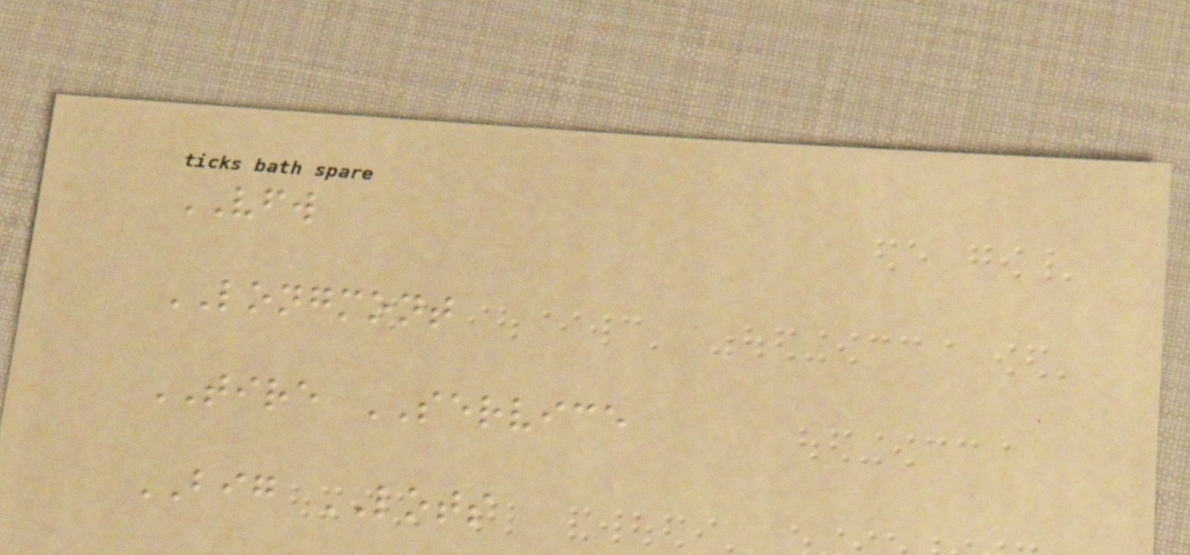VFW
LONGMONT
TIRE SERVICE
BIG LOTS
